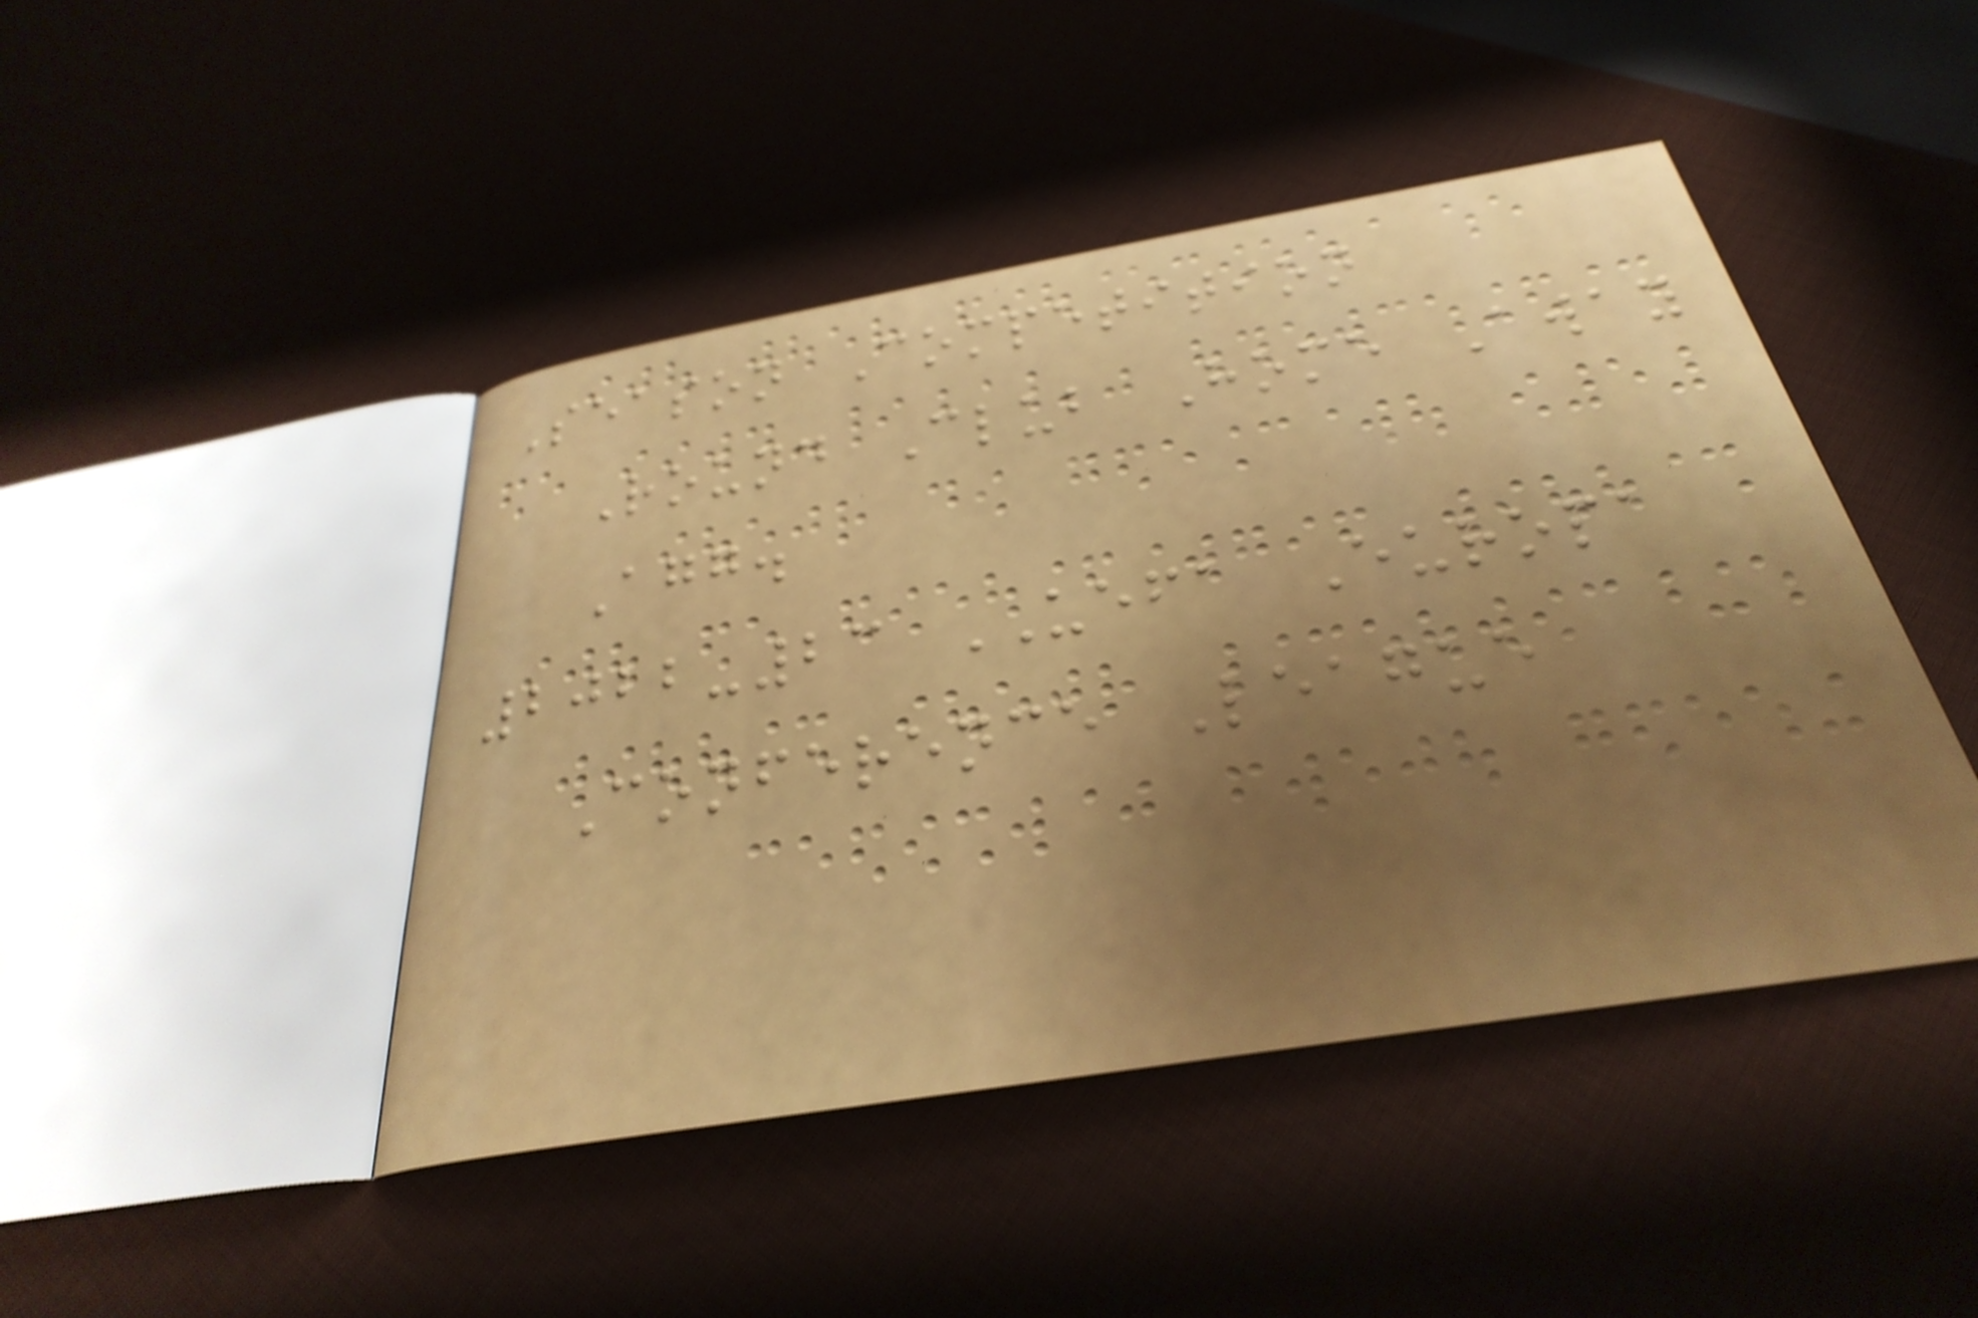Season Competition
Round Club Home Away
Agg.
2022-23 UEFA Europa
Conference League
